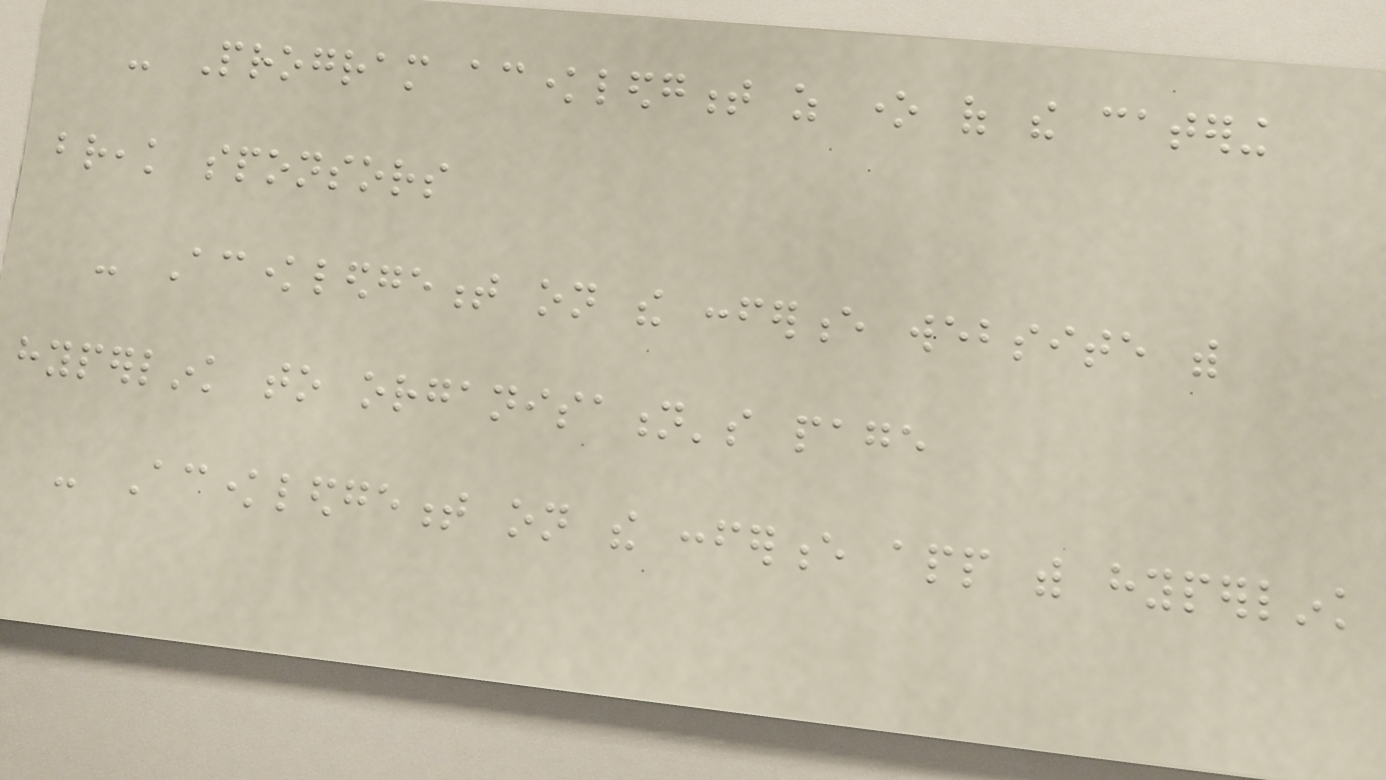- Program acknowledgment as one of the catering
break sponsors
- Acknowledgement on the conference website with
hyperlink to organisation's page
- Acknowledgement on the conference app with hyperlink
